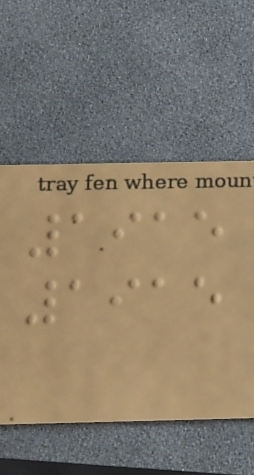1915
1915
